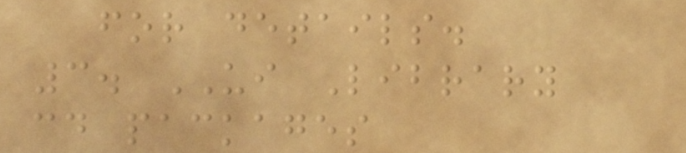for details.
3. UI Library
cd packages
